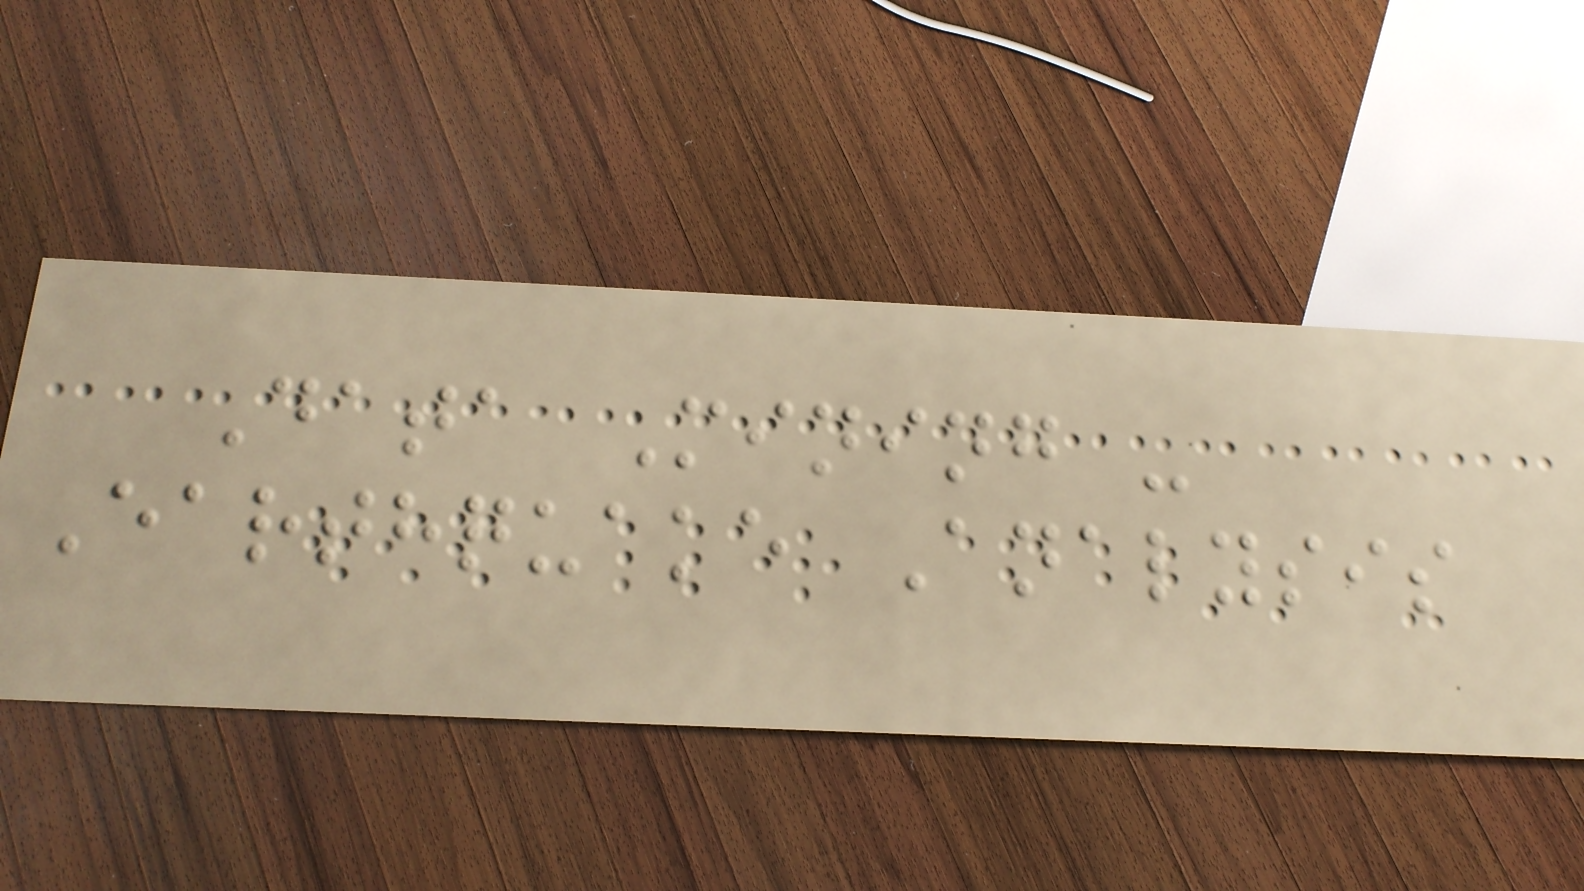Data Mining -
Earthquake Analysis
